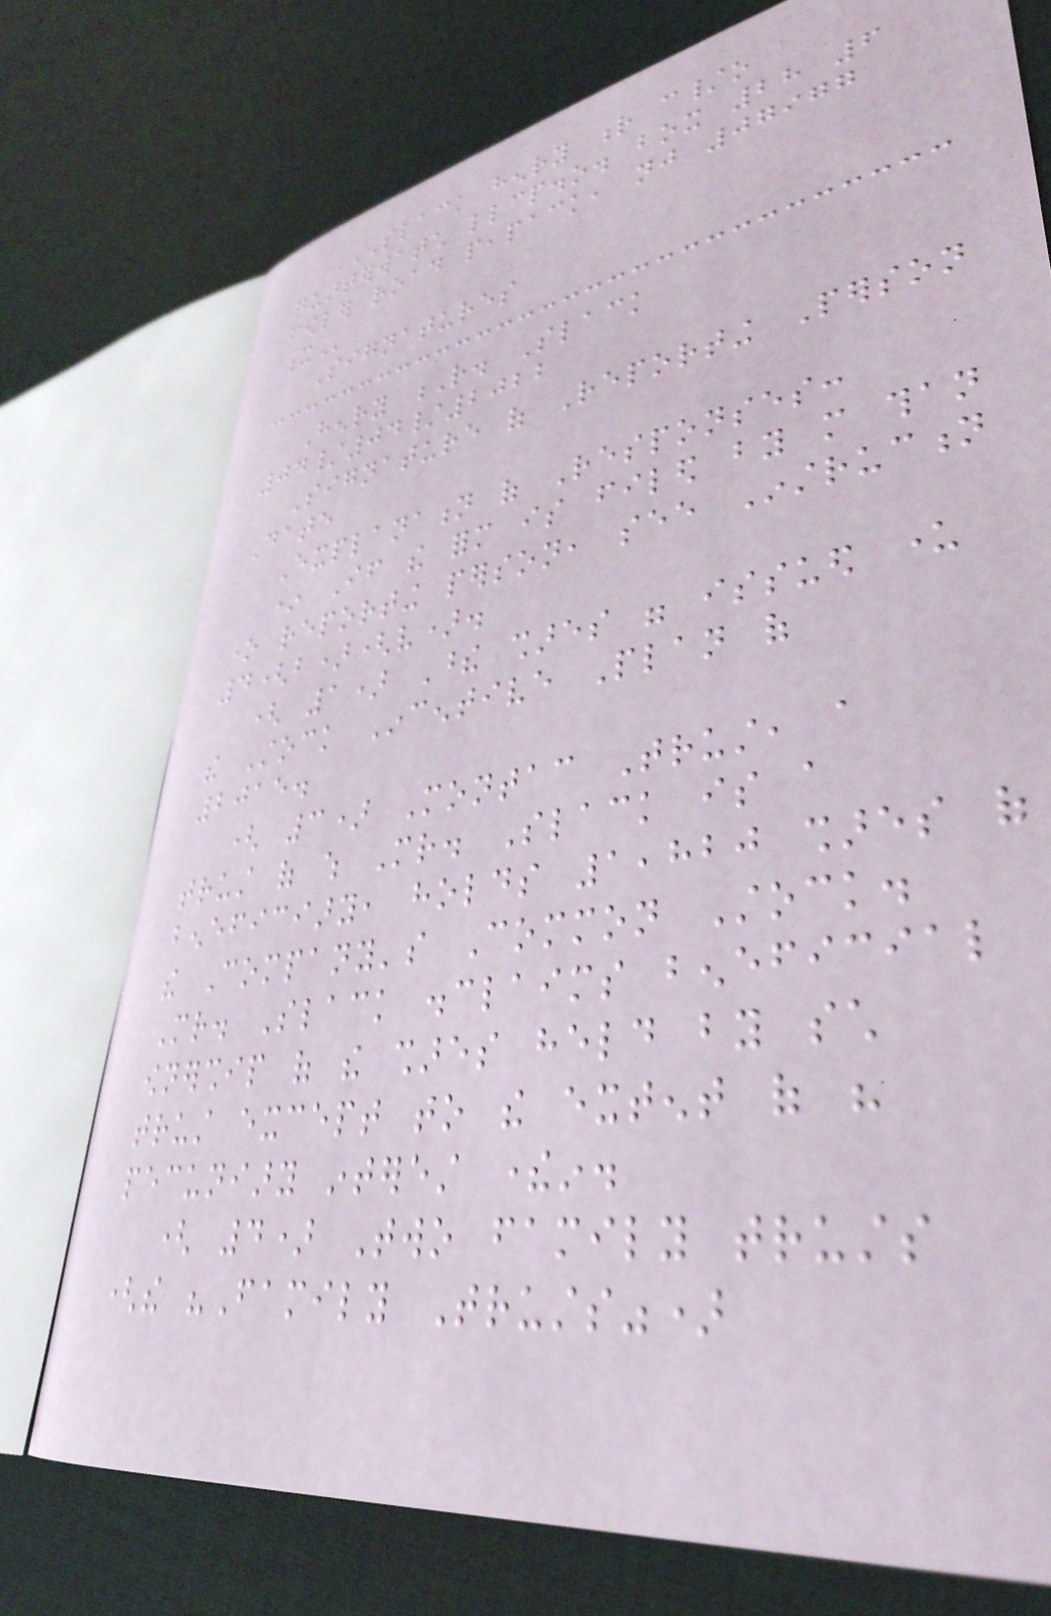SLACK HENRY R C/O
QUARTERWATCH LLCP.O. BOX 28 6
FOWLER ROAD PEAPACK, NJ 07977
X
Signatures
Henry R. Slack
04/04/2022
Signature of Reporting Person
Date
Explanation of Responses:
* If the form is filed by more than
one reporting person, see Instruction
4(b)(v).
( 1) These shares were issued under
the Stock Incentive Plan of
2015.
( 3) Montac Trust, a
trust of which Mr. Slack is a
beneficiary, holds 1,820 shares of
the Company's Common Stock.
Mr. Slack disclaims beneficial
ownership of the shares held by such
trust except to the extent of his
pecuniary interest therein.
( 4) Two family trusts
(the "Family Trusts")
